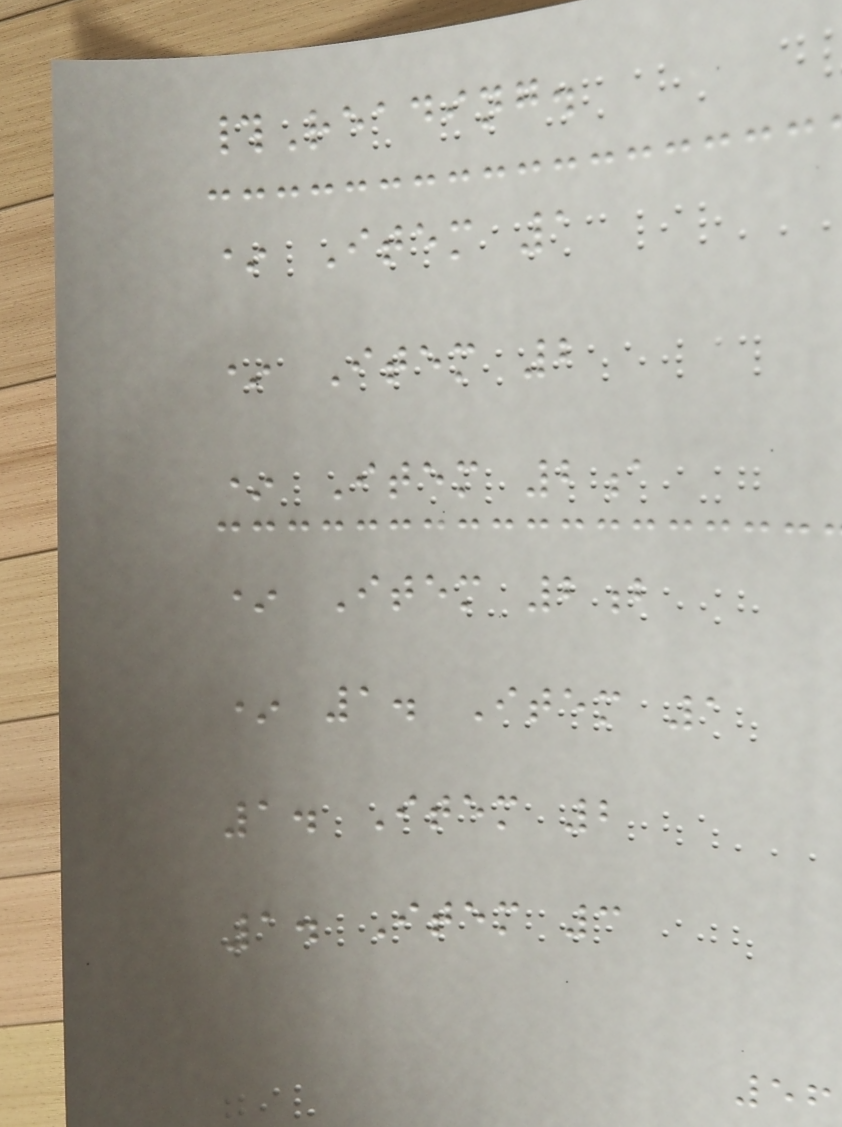#Reading.
* Item 1
* Item 2
* Item 2a
* Item 2b
* 1. Item 1
1. Item 2
1. Item 3
56
